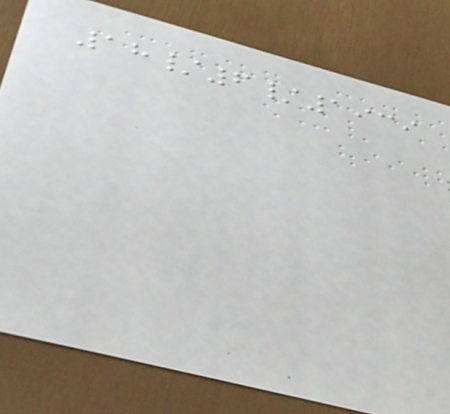18/6/1939
